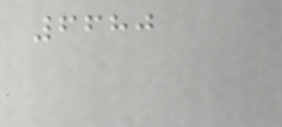6680
